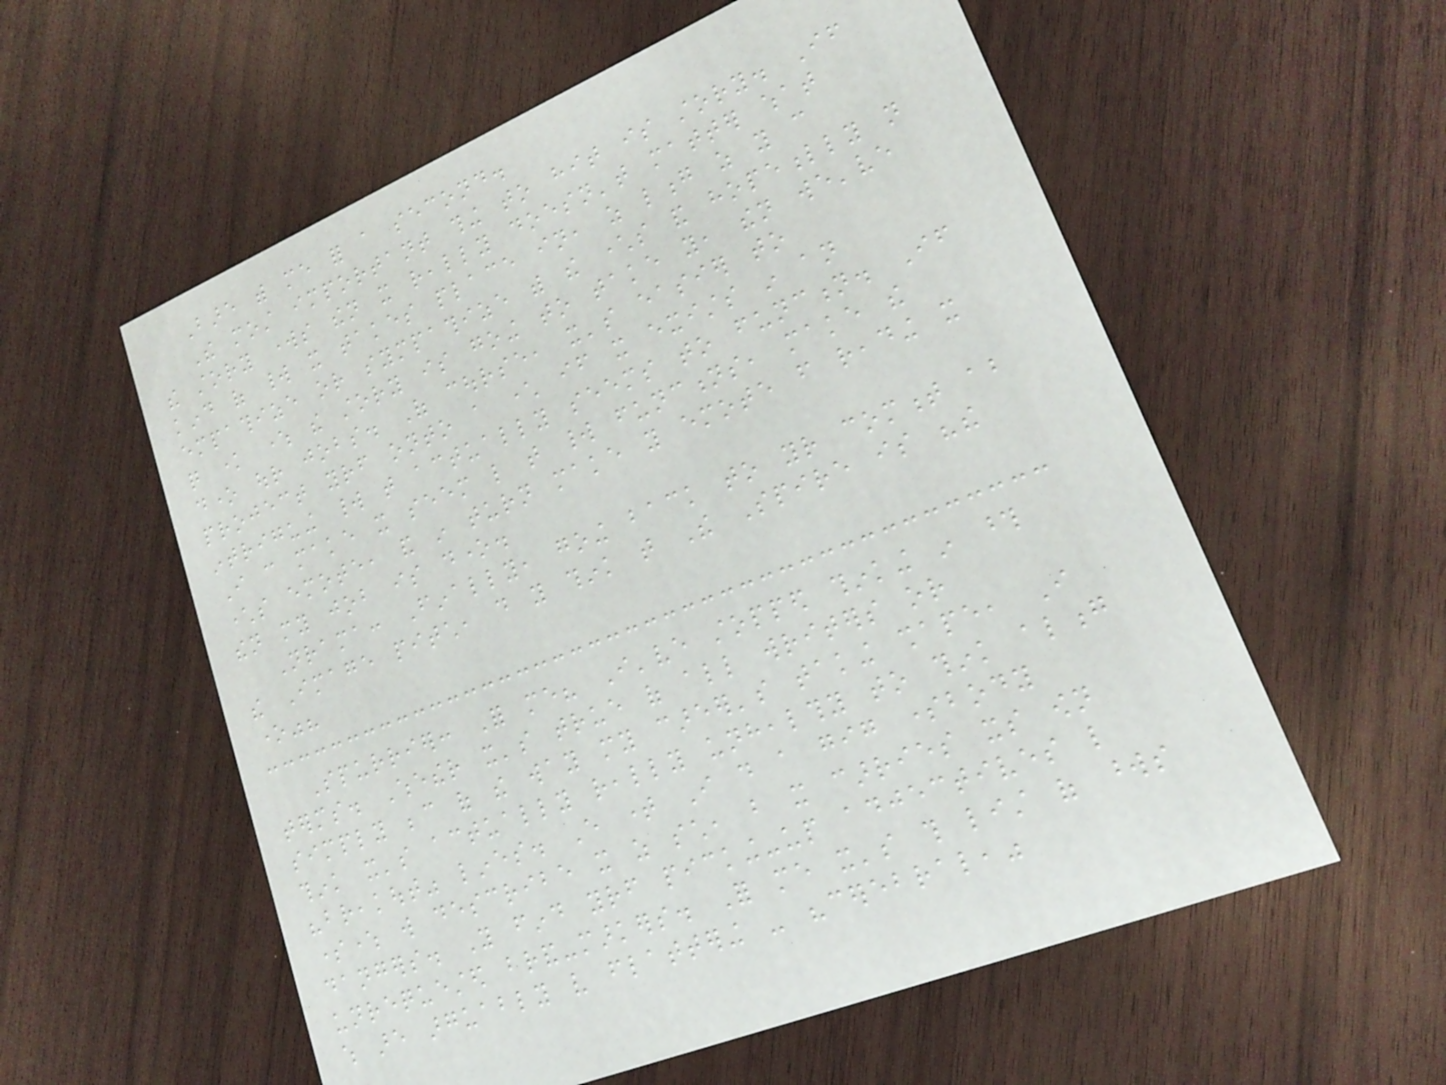Bare with me for a second.
The most important thing to hit is story. If
the story works then it really doesn't matter what
kind of world it takes place in, as long as you can
empathize or sympathize with the characters and hopefully not
quite know where the story is going to take you, then we've
done our jobs. Of course, it's easier to
project yourself onto a character if it exists in an
intriguing world that actually seems to function. If
I can make it seem like that world functions, make the
characters emote, and in turn make you emote from reading it
then my job is done.
Nrama: Finally, going back to your comment about
the Image pitch, do you think that The Spire is "the
one"?
Spurrier: For me? I've stopped thinking in those
terms. Whether it's true of all writers or
simply because of the way my career's taking shape, I
think it's actually really unhealthy to think along
"breakout" lines. Every time I do a gig somebody
somewhere will describe it as such, but it carries its own
dangers. You find yourself picking-up adjectives like
unrequested brand-markers. For me it's this list of words
which are arguably very flattering - "cerebral,"
